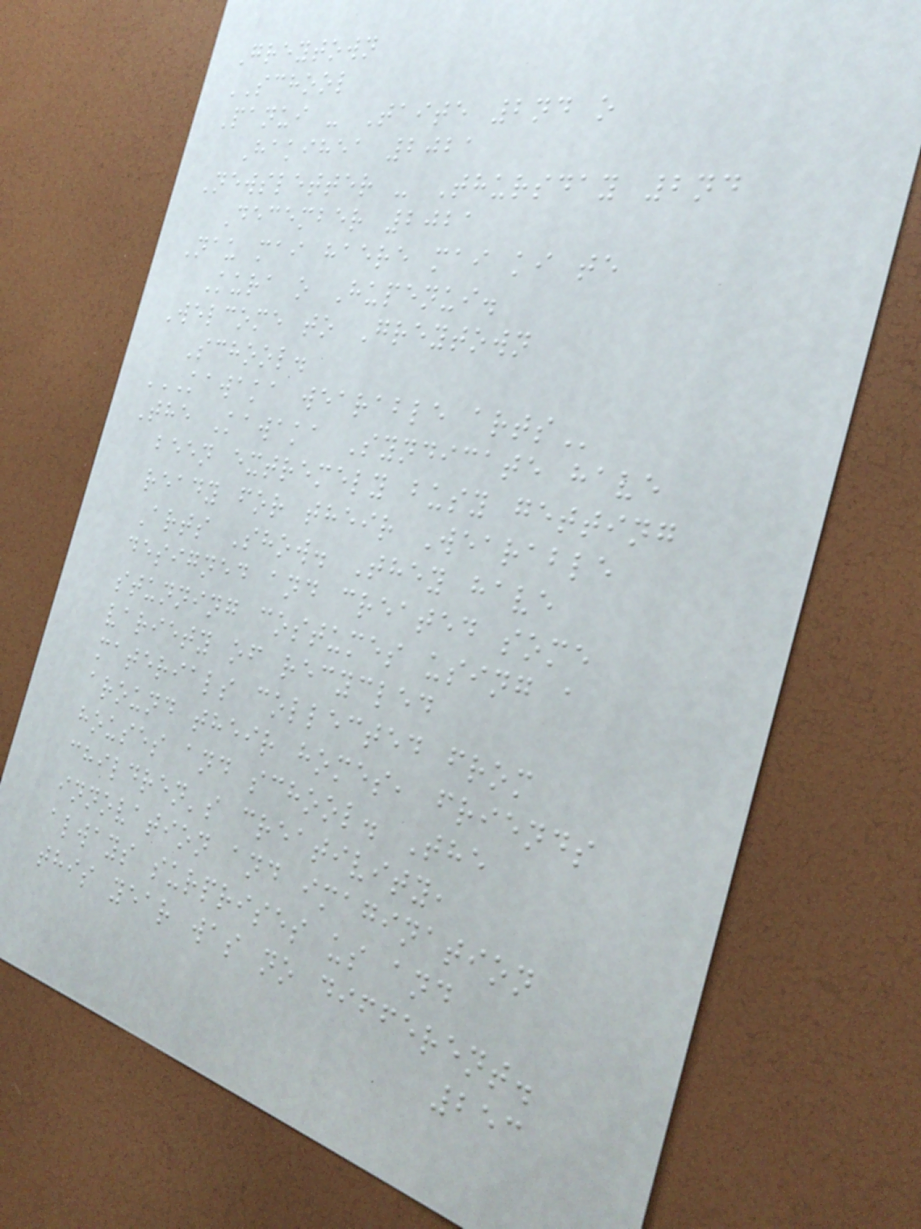Greytown
SCHOOL
Panui - Taite 2nd o
Hakihea 2021
Newsletter - Thursday 2nd
December 2021
Nau mai haere mai ki te
Kura o Hupenui.
Welcome to Greytown
School.
KAWAKA WEARABLE ARTS
The Kawaka Syndicate have
been extremely busy getting
ready for their Wearable
Arts Show. They have
designed and created some
stunning costumes using a
variety of recycled
materials collected from
around their homes, friends
houses and school. The
children's creativity,
innovation and imagination
always surprises us and
this year was no different.
253
